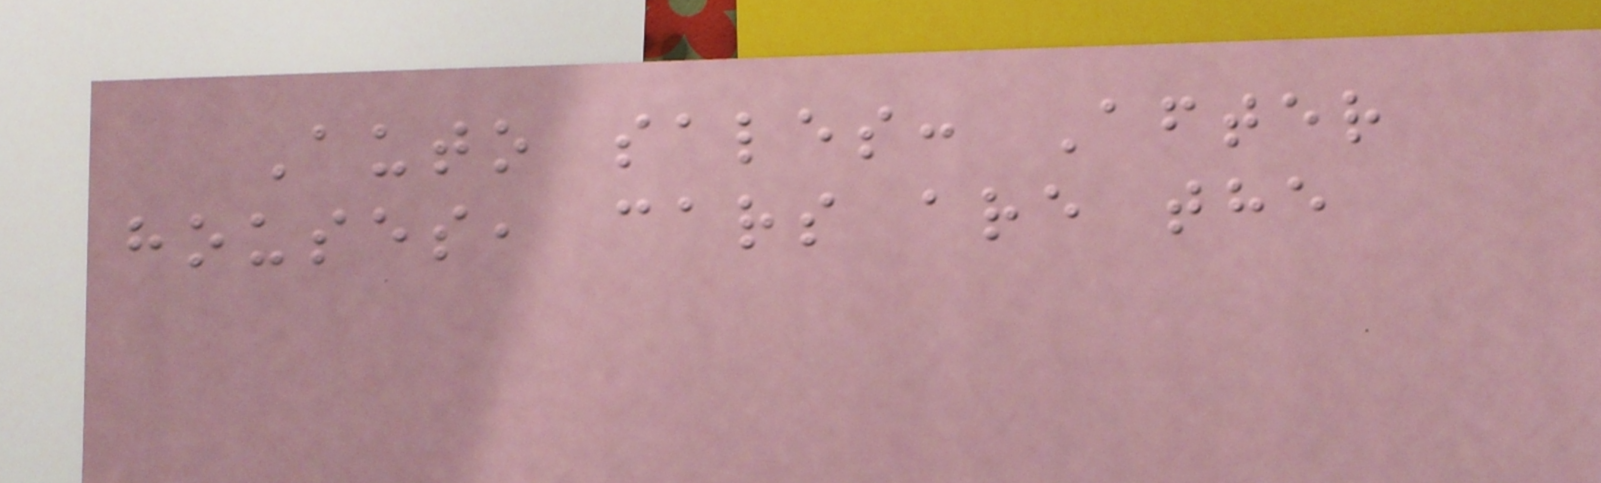Auto sales: After
houses, cars are the
